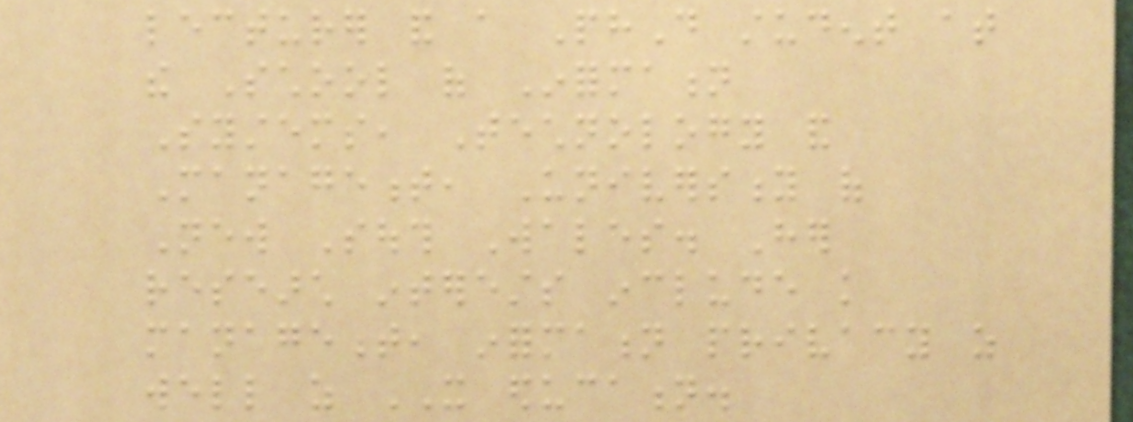lecturer and a PhD student at
the School of Information
Systems, Technology and
Management, University of
New South Wales. Her
research interests include knowledge
management, information privacy as
well as IT education.
